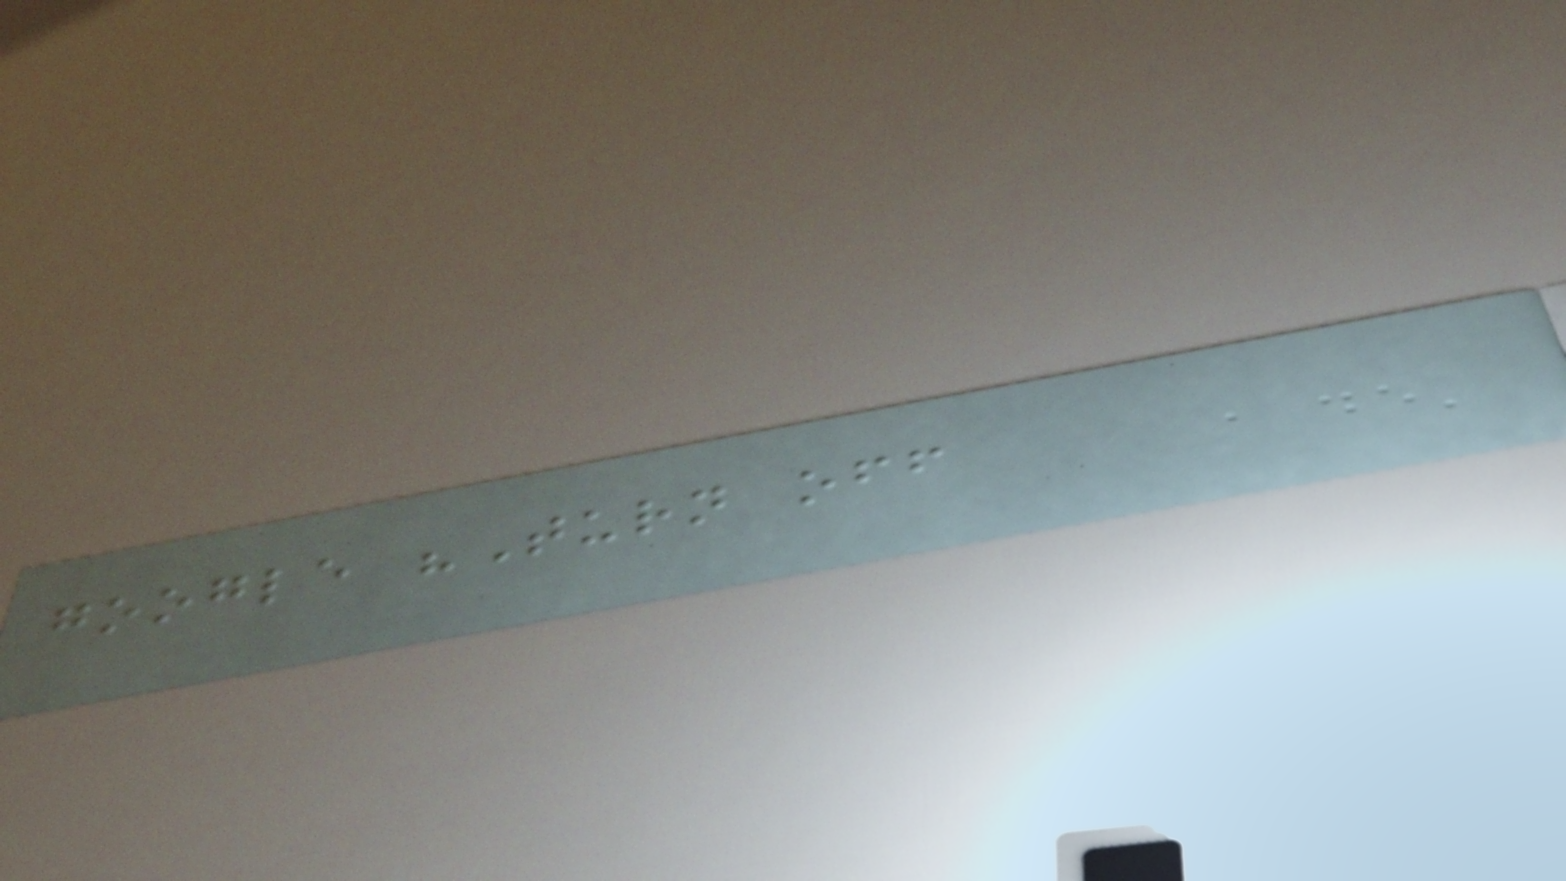google "Turn off
